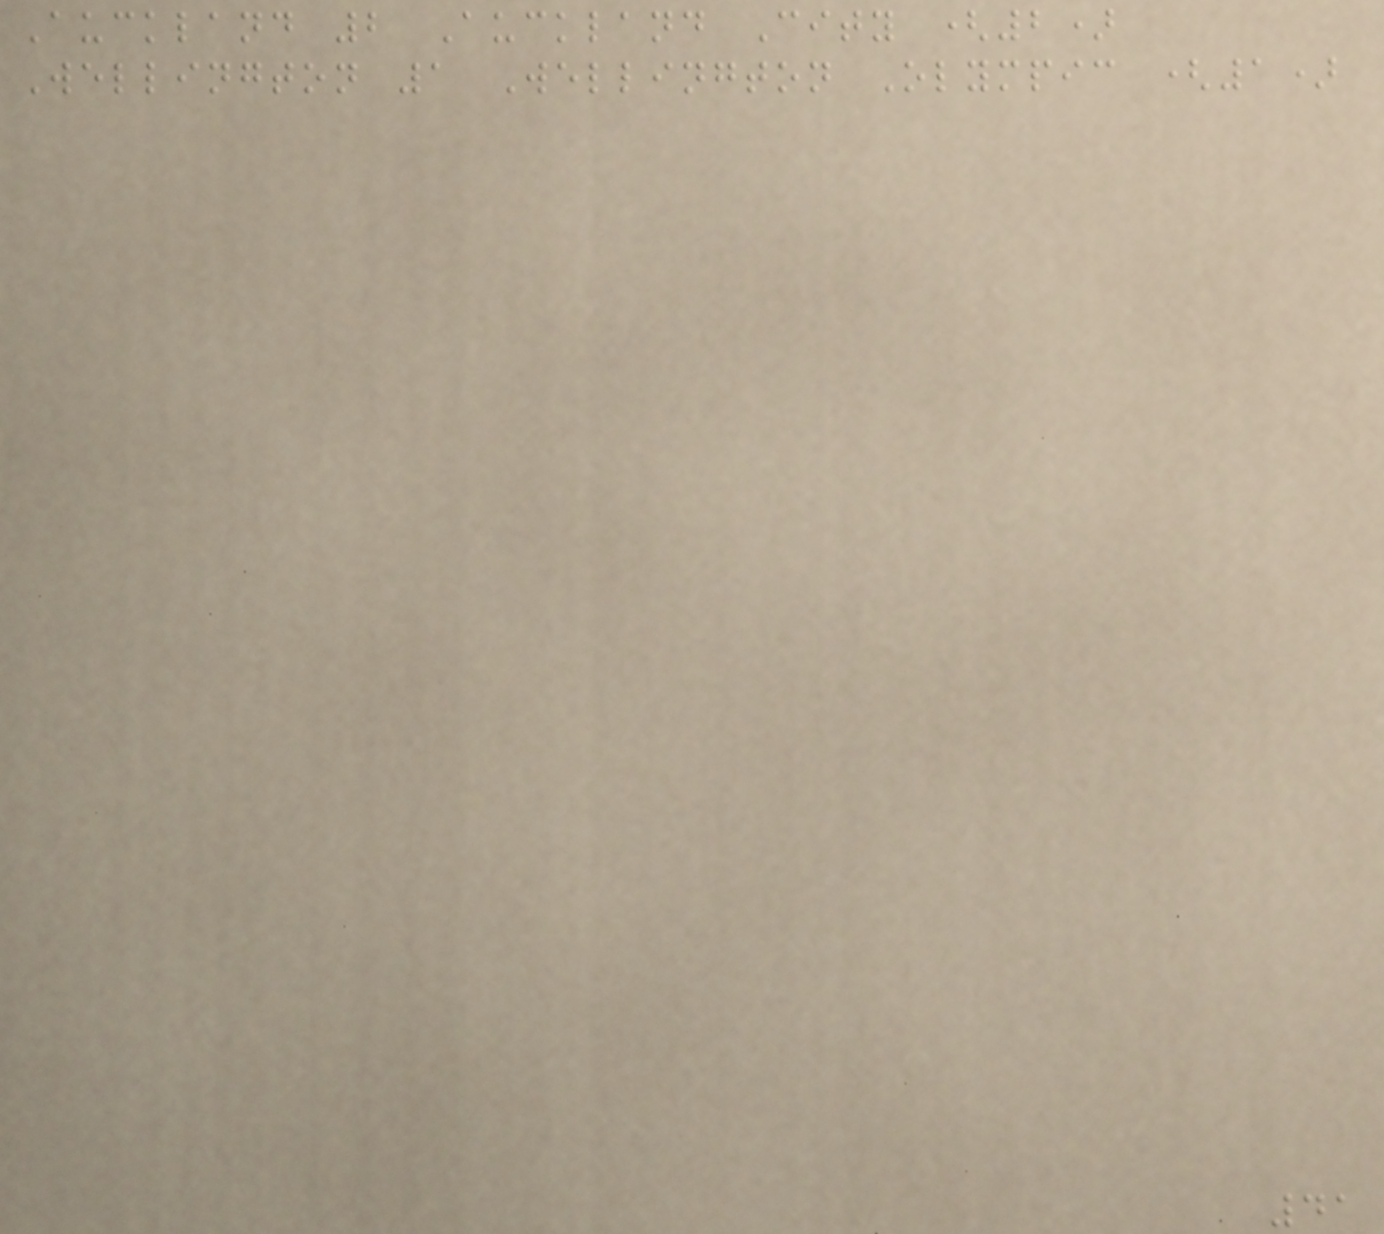Auckland 2 Auckland City (2)
Wellington 1 Wellington Olympic (1)
41
